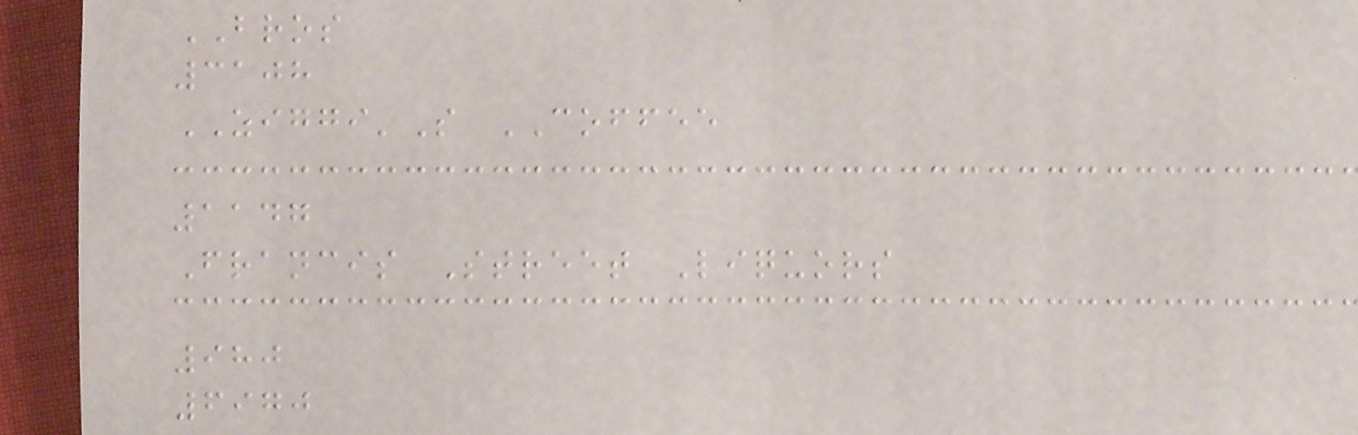BROS
3108
ZIGGI'S COFFEE
1147
Francis Street Liquors
980
6970
